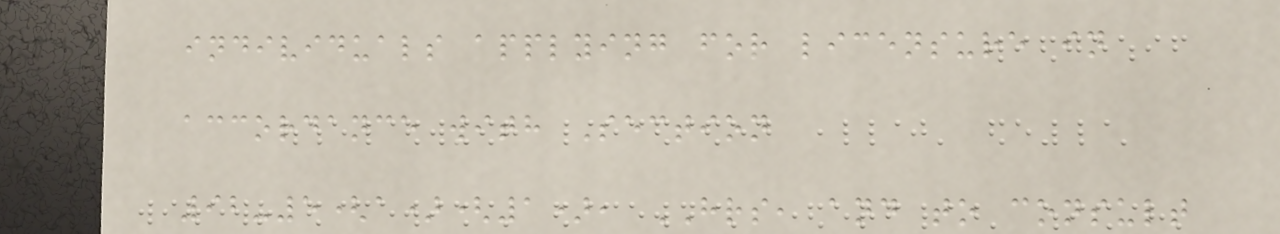individuals applying for licensure in
accordance with Section
92-5(a)(1), HRS, and to consult
